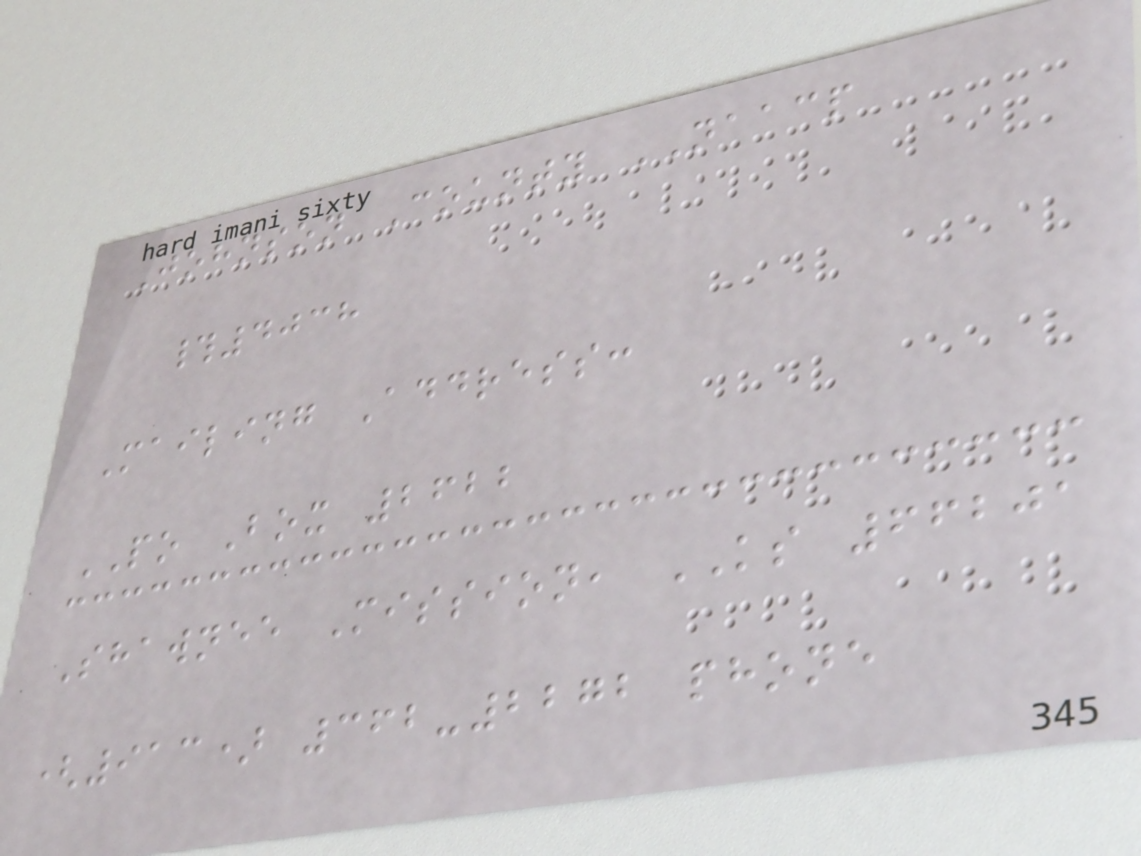Johnson County NAACP
#4038
Mailing Address:
PO Box 2622
Shawnee Mission, KS 66201
(913) 362-2272 phone
